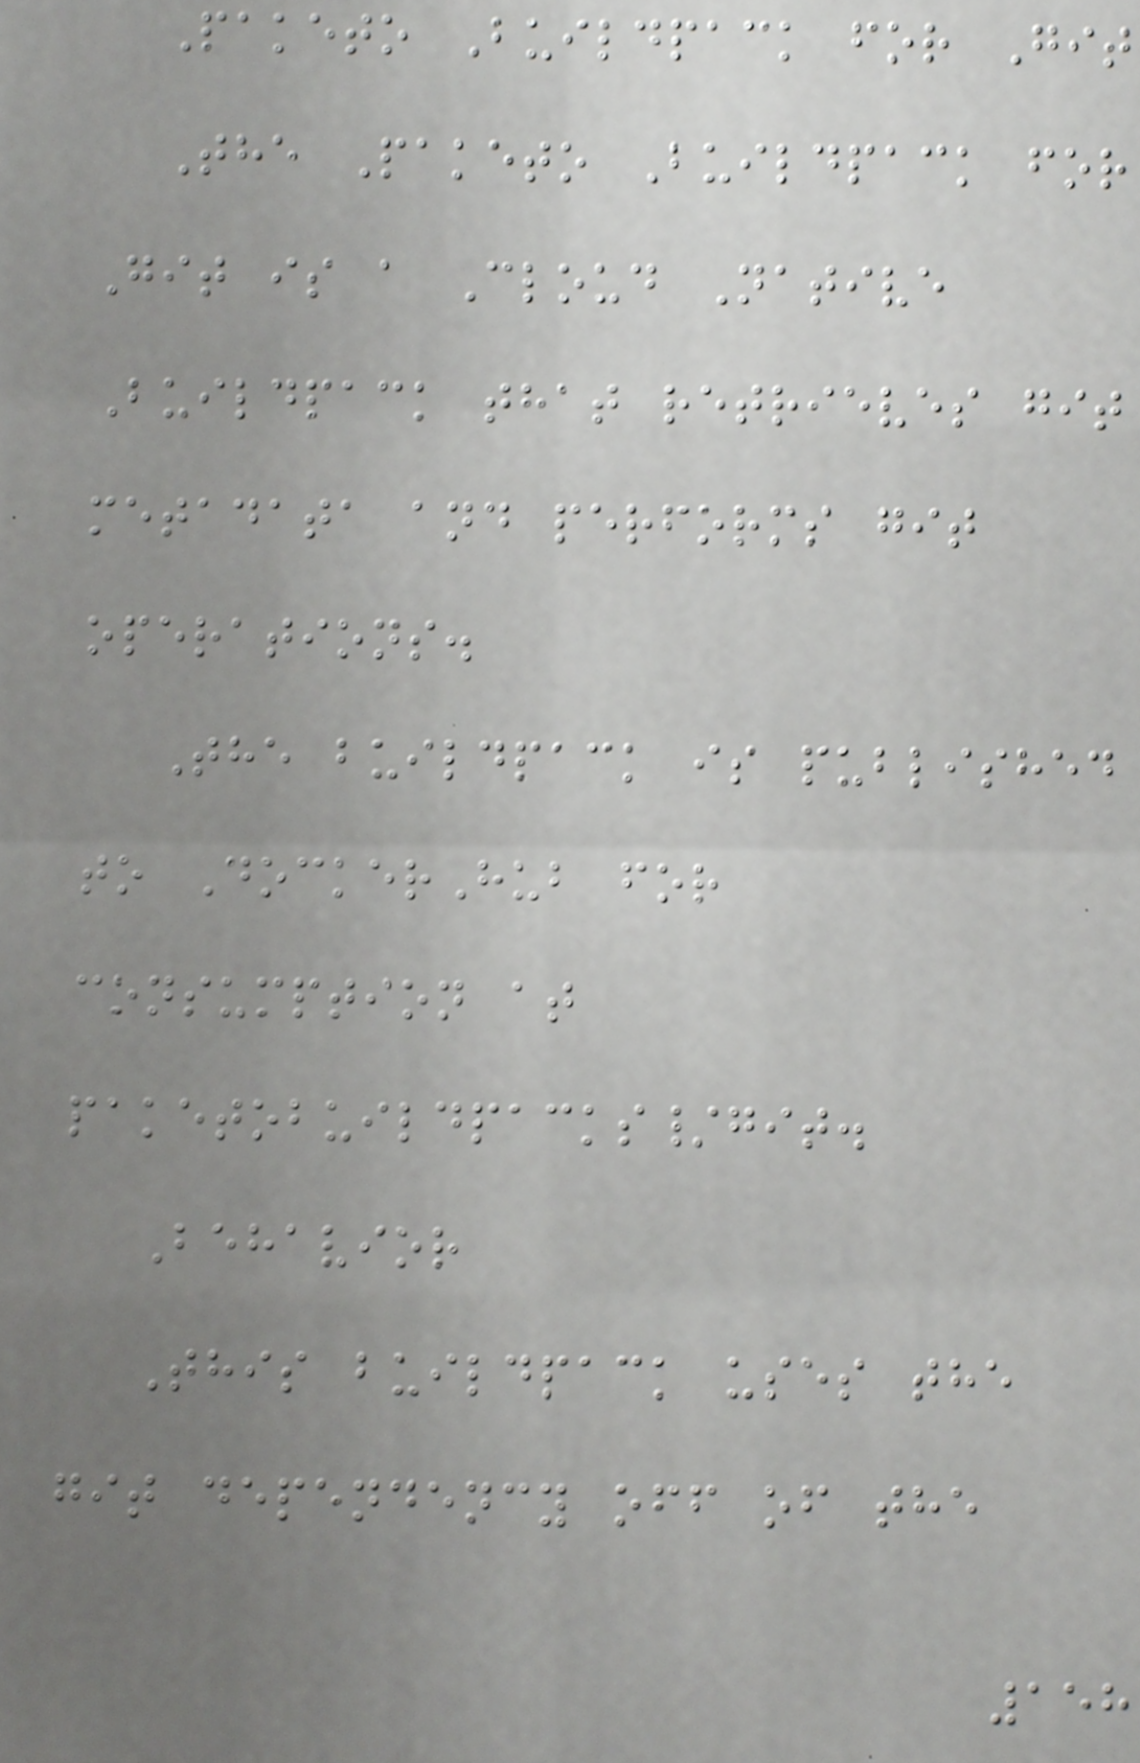Paketo Buildpack for Git
The Paketo Buildpack for
Git is a Cloud Native
Buildpack that retrieves git
metadata and performs git
operations.
The buildpack is published
to DockerHub for
consumption at
paketobuildpacks/git.
Behavior
This buildpack uses the
git dependency off of the
158
